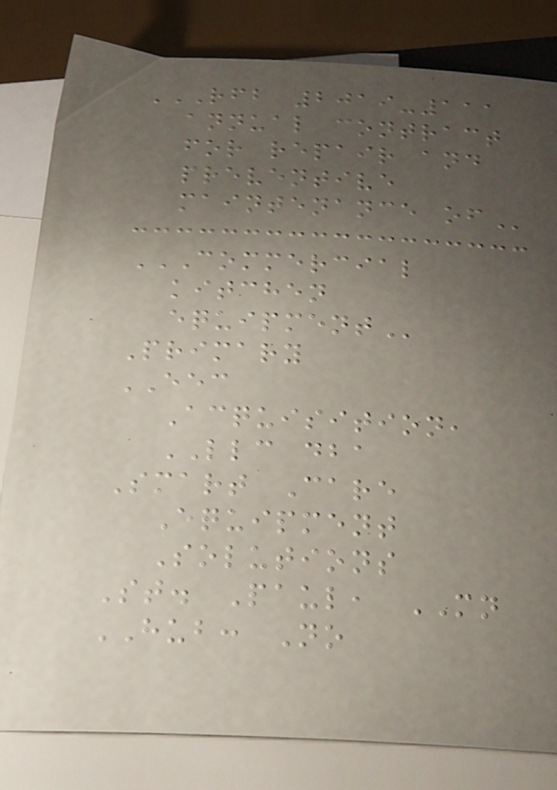RFB 2019-111
ANNUAL CONTRACT
FOR REPAIR AND
PREVENTIVE
MAINTENANCE OF
COMMERCIAL
KITCHEN
EQUIPMENT
Primary
EEC
Acquisition,
LLC dba
Smart Care
Equipment
Solutions
St. Paul, MN
HUB: No
